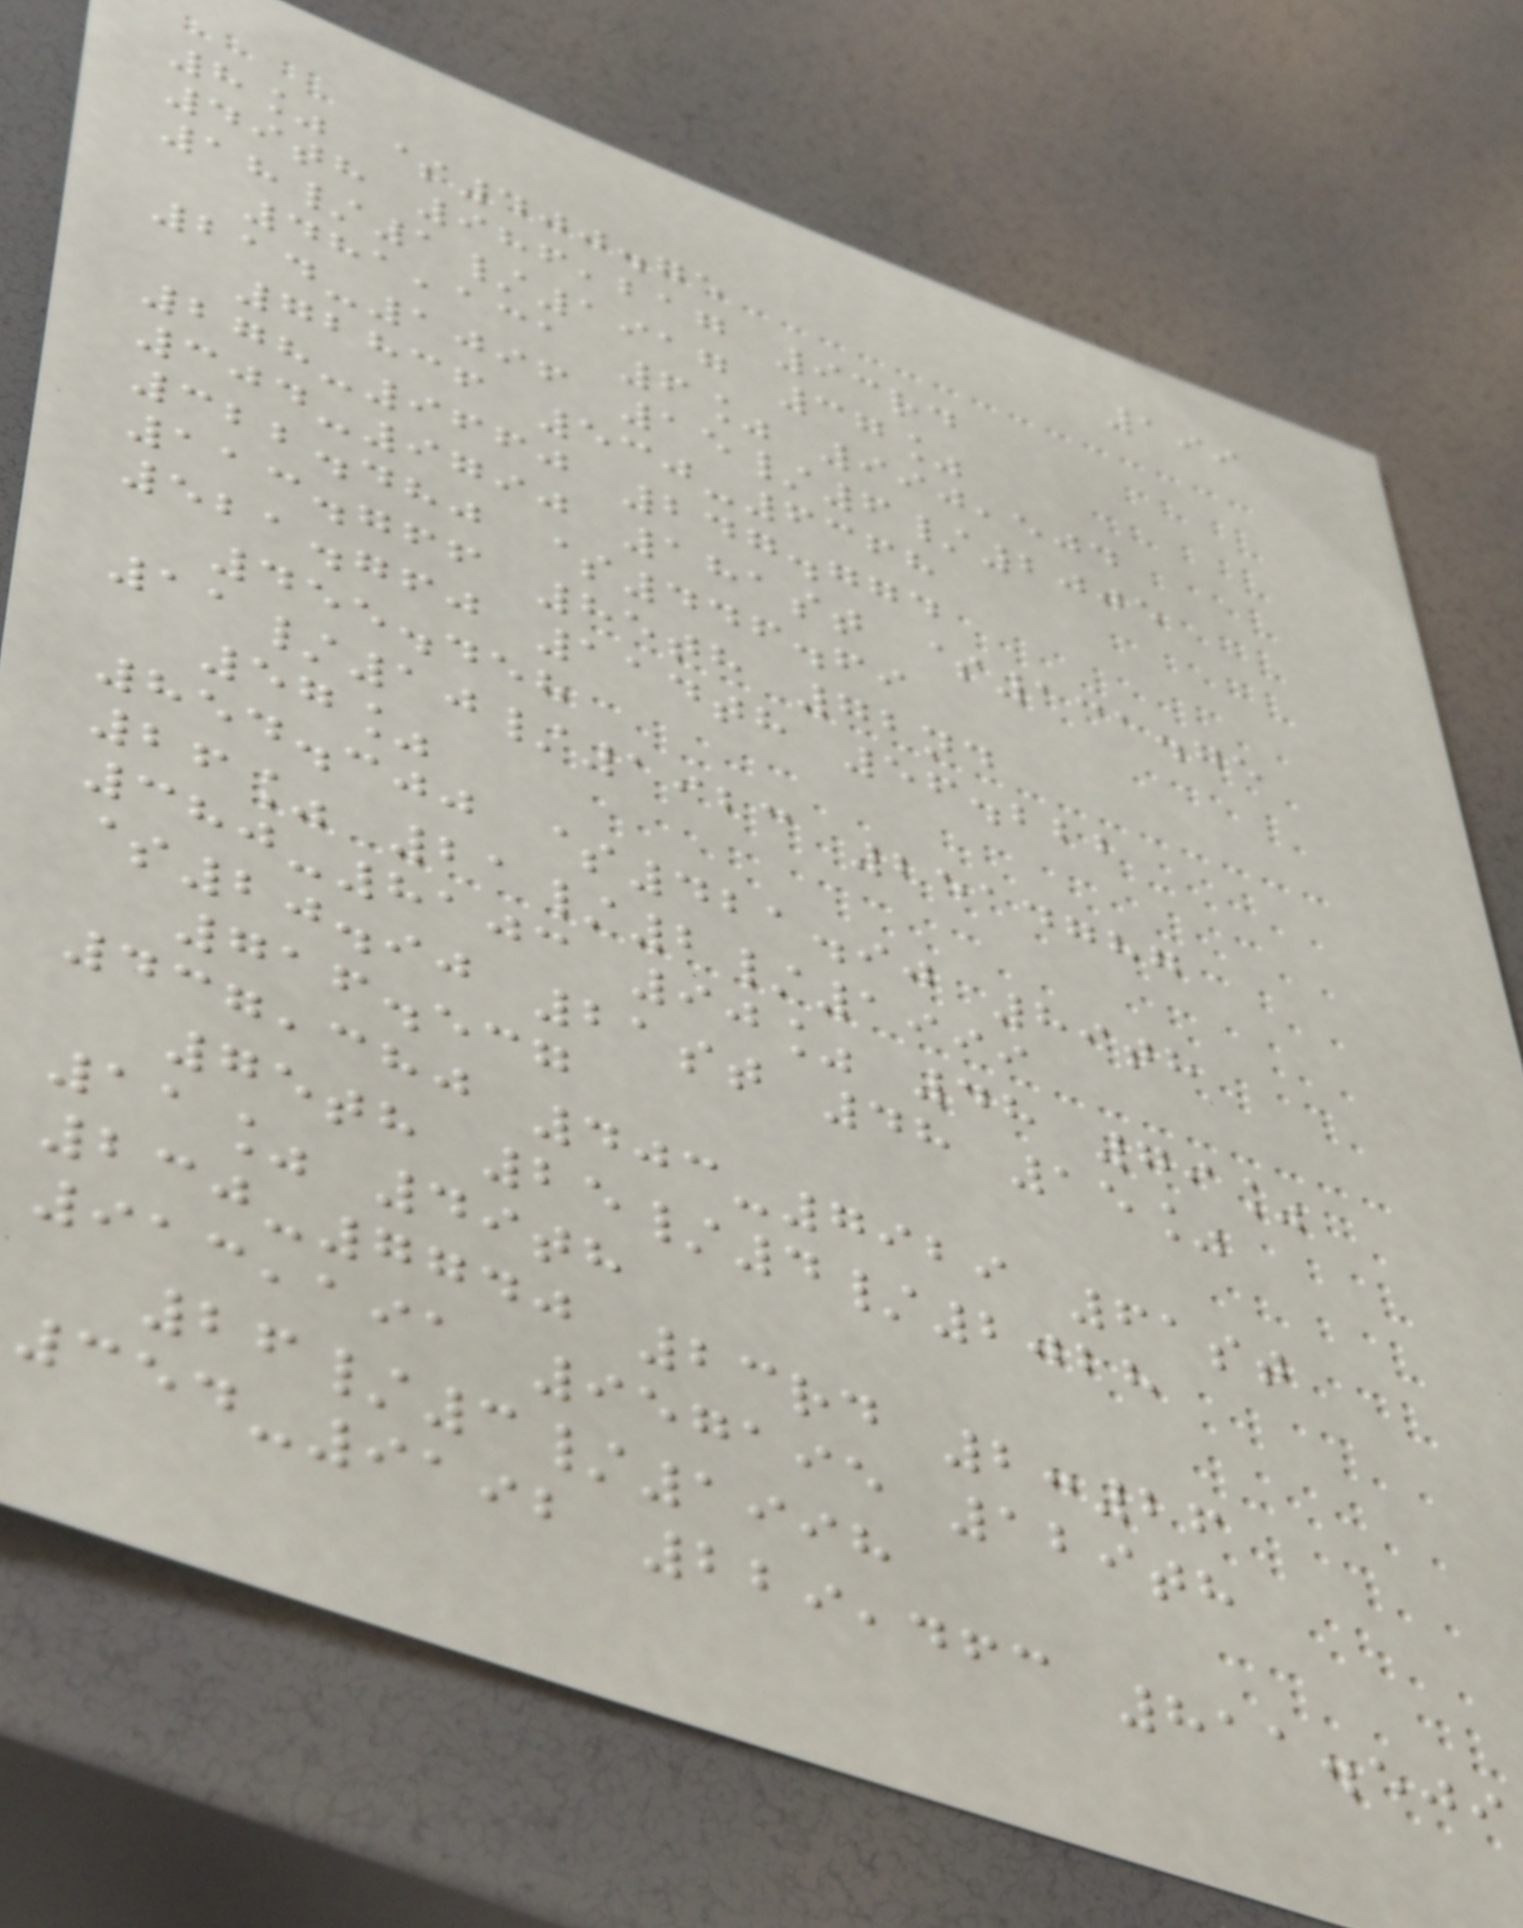199
8% $400.75
49th 986,217 93rd
18/1/1917 37%
481,131 6% 990,504
214-1096 15/6/2005
72836 530-6368
278-9660 247.774
304-9790 181st $131.75
322.480 $446.69
113.766 85th 72nd
521.760 114th 56.222
455.458
11/10/1923 2514787
57%
854.300 $421.90 89th
26% 21/2/1999
380-8103 90% 48 79%
$20.90 21st 48 15%
716.537
437,380 403-7929 61st
75th 25/4/2028
11% 49th
230-7740 23rd 2:26
913,191 957195 129th
26/3/1998
354-9192 229,463 811.509
